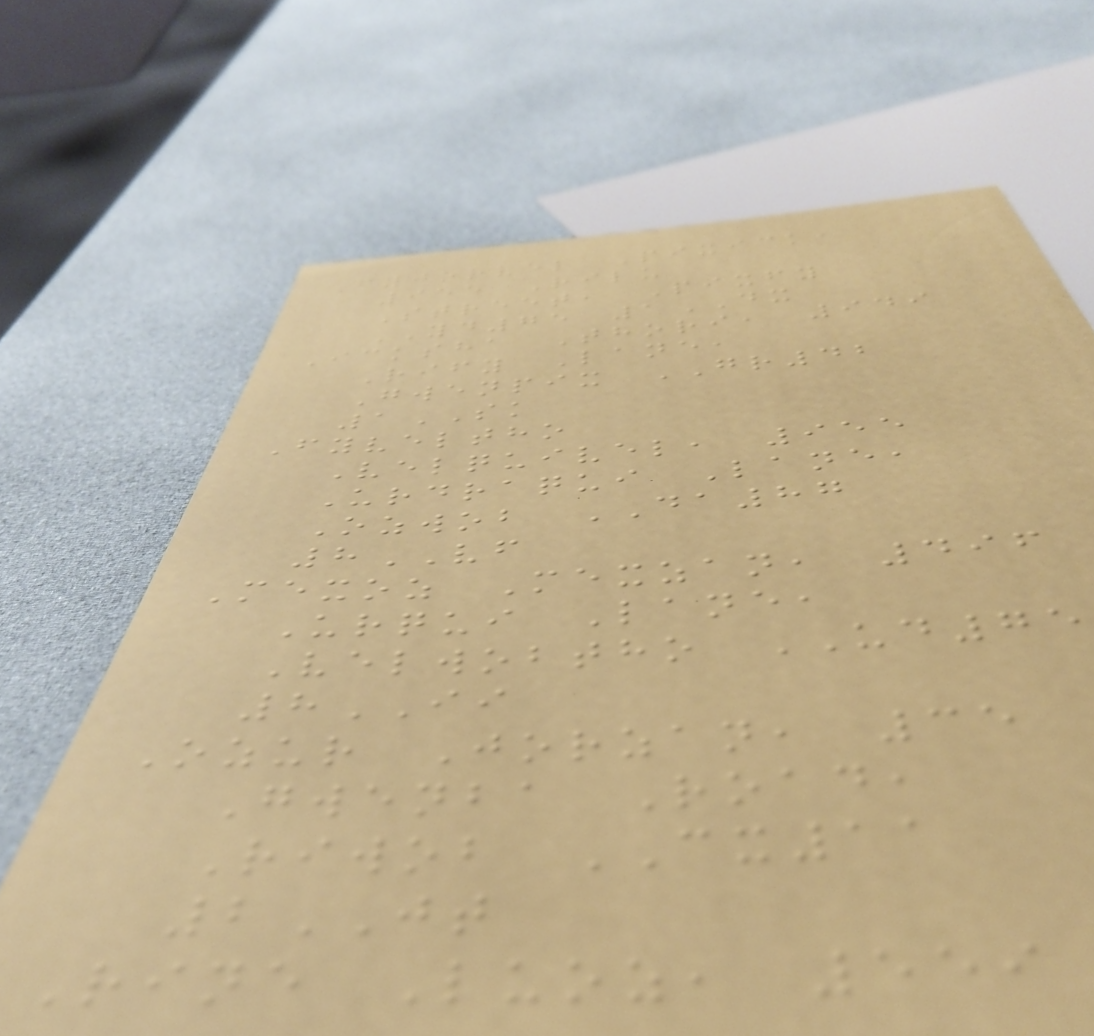Fyjorvel Pixick,
955 Rilu
Street, Pixfy
YD75 1DX
Icksha Thori, 949
Rify Lane,
Gwenpix GR42
1SK
Fyveltho
Velquivel, 955
Urdraqui Lane,
Ozwob DA87
8VF
Mexoz Mexzan, 496
Urqui Lane,
Velwobtho UD75
8II
Ozur Jorzan, 35
Gwenba Road,
Riwob CX11
2JT
Rine Luoz, 559
